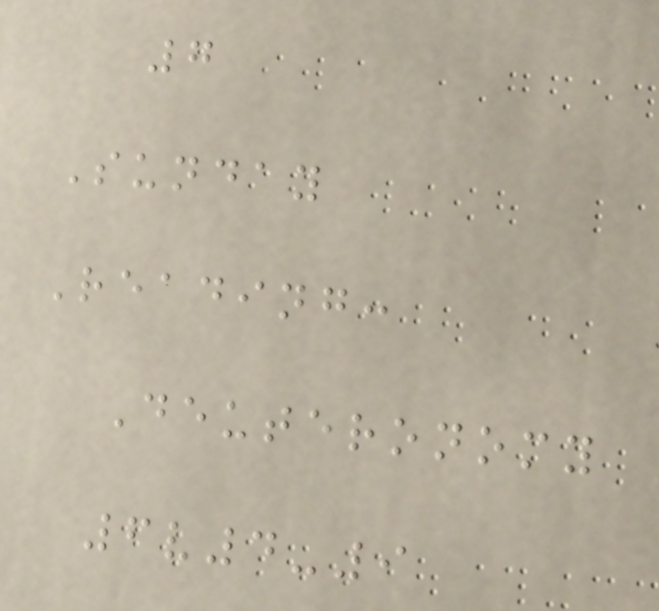7
Sunday
Reading:
Deuteronomy
6v4-9
